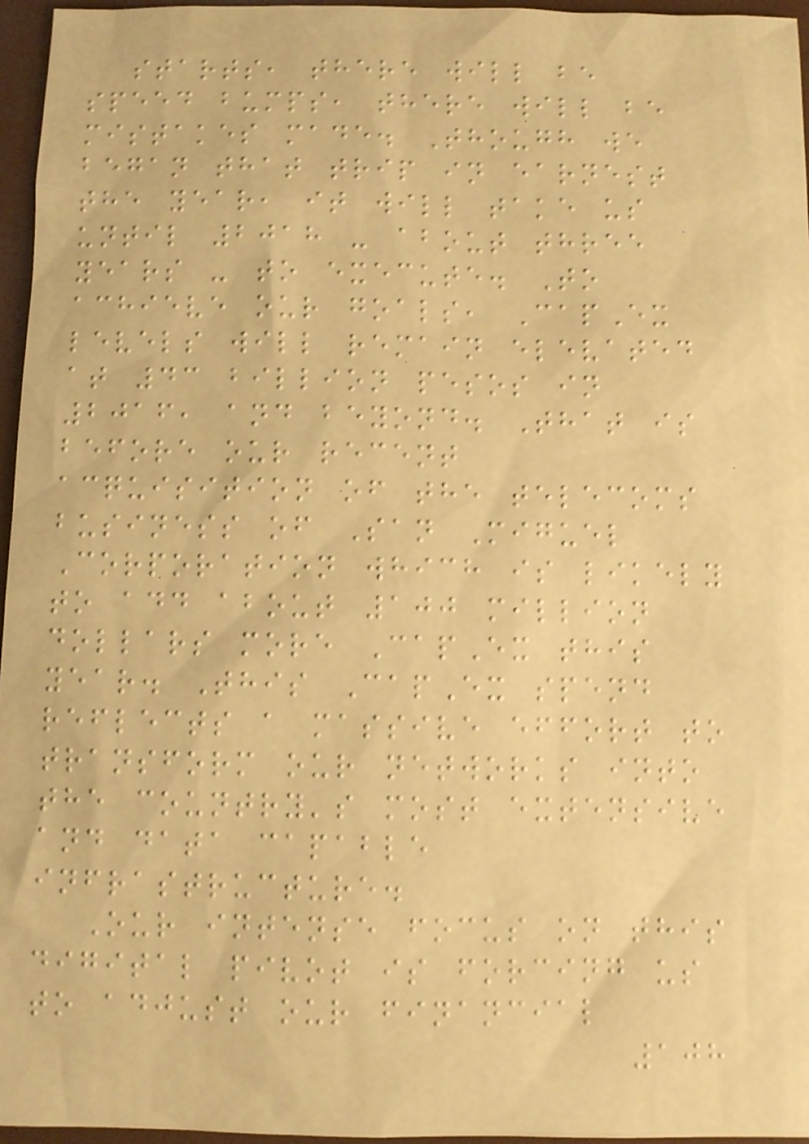starts, there will be
speed bumps, there will be
mistakes made. Though we
began that trip in earnest
the year, it will take us
until 2018 - about three
years - to execute. To
achieve our goals, CapEx
levels will remain elevated
at 43 billion pesos in
2016, and beyond. That is
before our recent
acquisition of the telecoms
business of San Miguel
Corporation which is likely
to add about 100 million
dollars more CapEx this
year. This CapEx spend
reflects a massive effort to
transform our networks into
the country's most extensive
and data capable
infrastructure.
Our intense focus on this
digital pivot is forcing us
to adjust our financial
108
